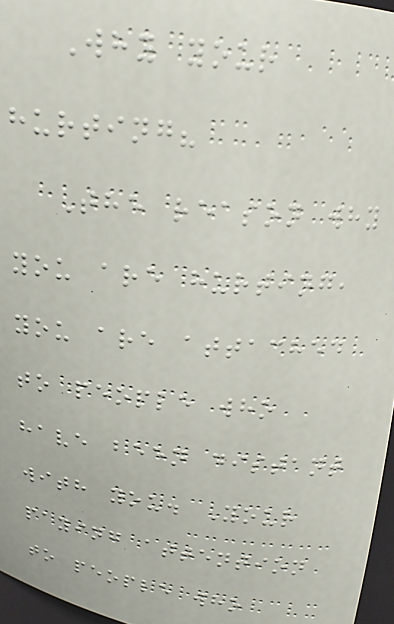Why your
hurting?
The reason why
you are hurting,
you are attached
to people who
have been distant
with you. Your
paying attention
to people who
